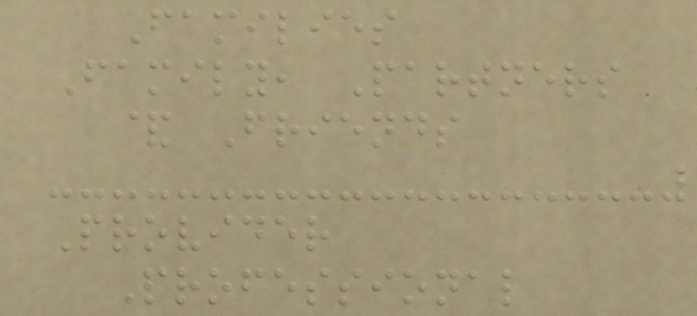Families
Family, Partners
& Friends
Provider
Professional
